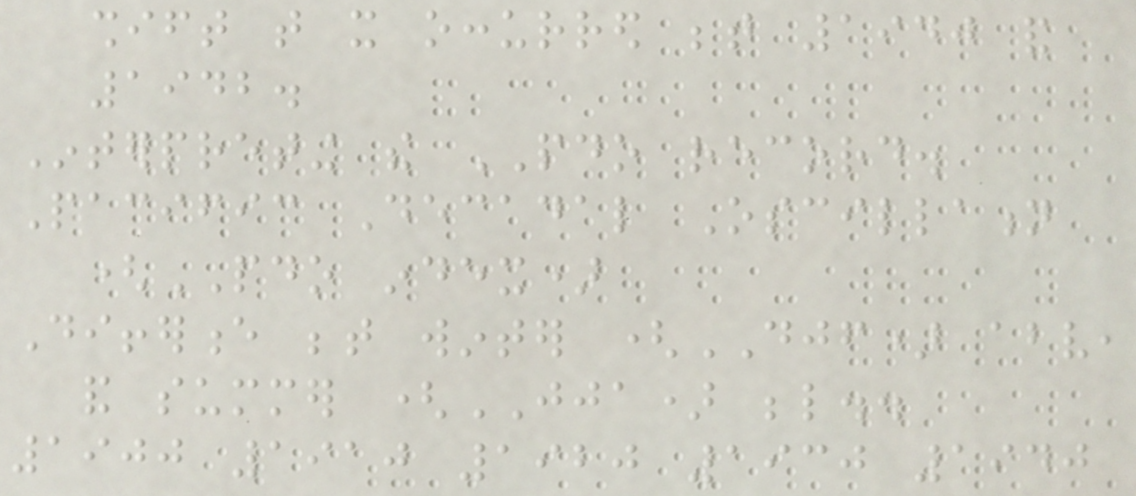shift that it occurred between 1940 and
1942.
Interpreting the PDO record.
Pacific Decadal Oscillation
(PDO index)
Difference between winter (DJF) above,
and summer (JJA) below..
1900 1910 1920 1930 1940
